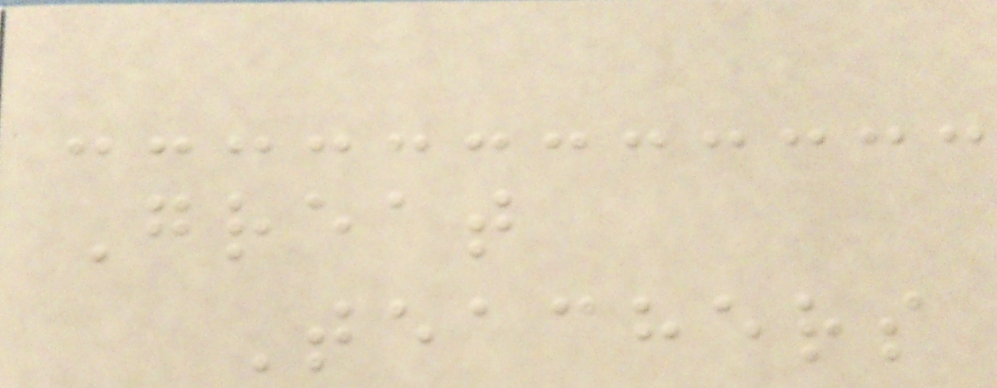Great
Teachers
